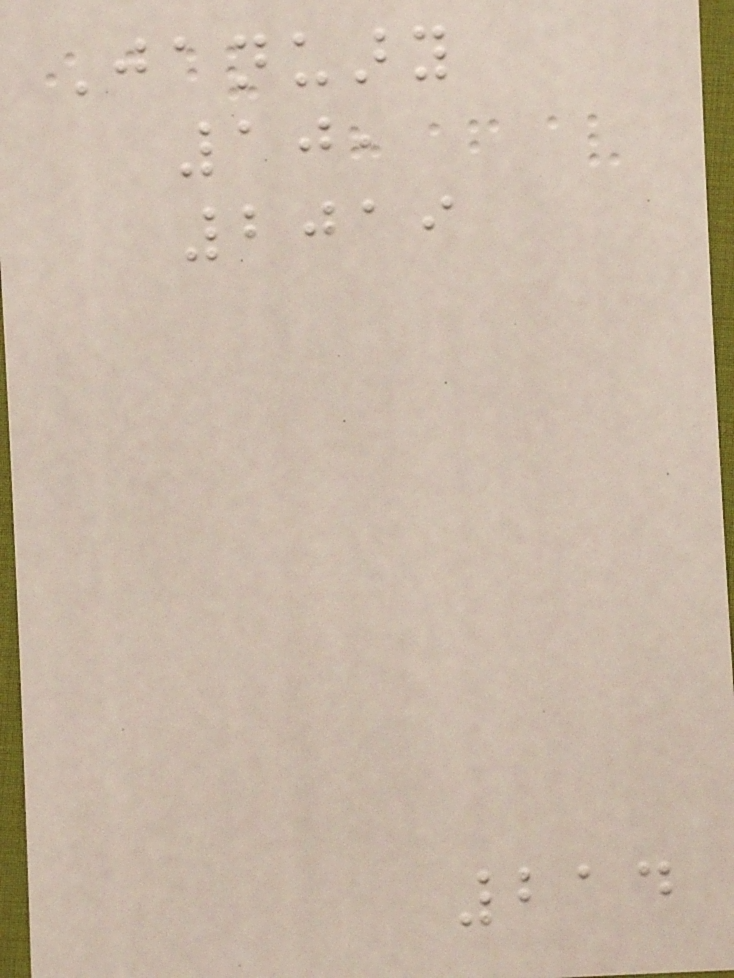January
10,
2019
214
